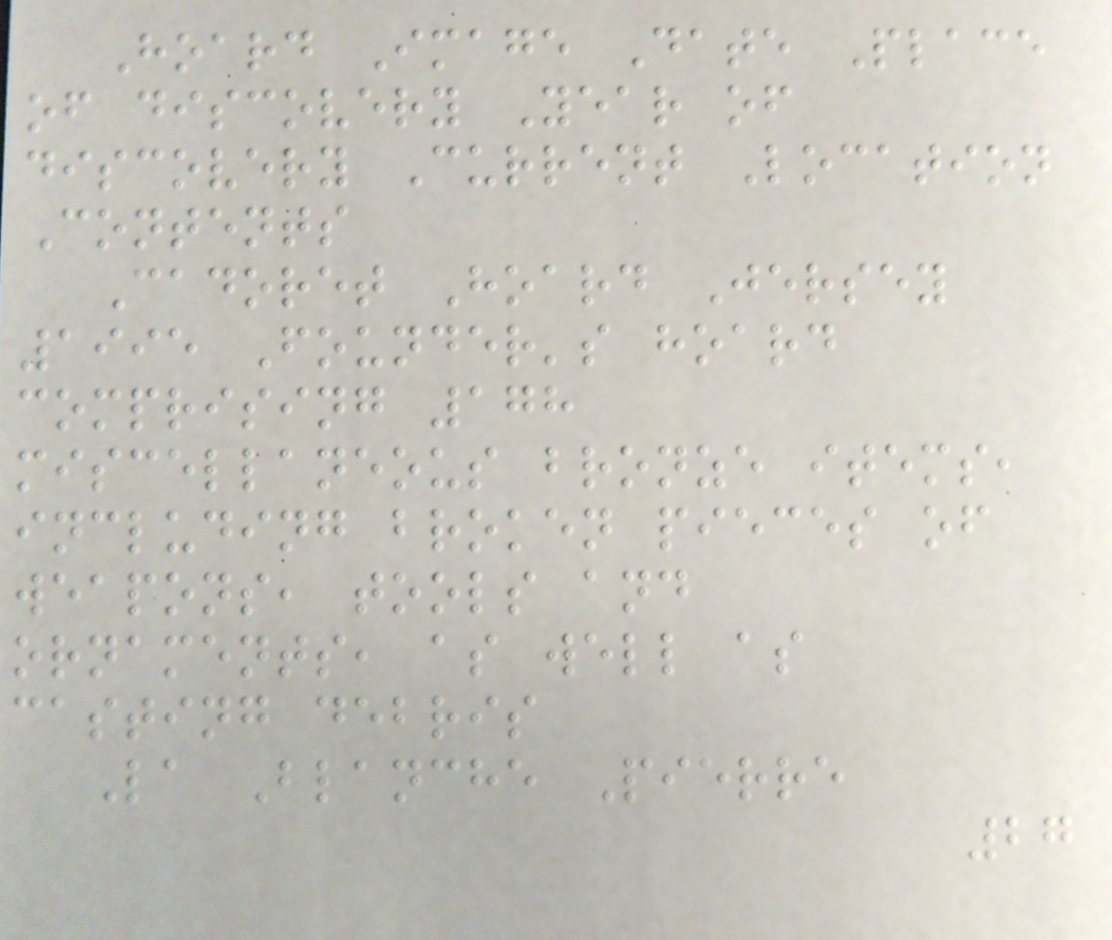Hoard Image Date Place
of discovery Year of
discovery Current Location
Contents
Cadoret Hoard Jersey
1995 Founder's hoard
comprising 178
miscellaneous bronze items,
including broken pieces of
weapons, tools and
ornaments, as well as
casting debris
La Blanche Pierre
27
